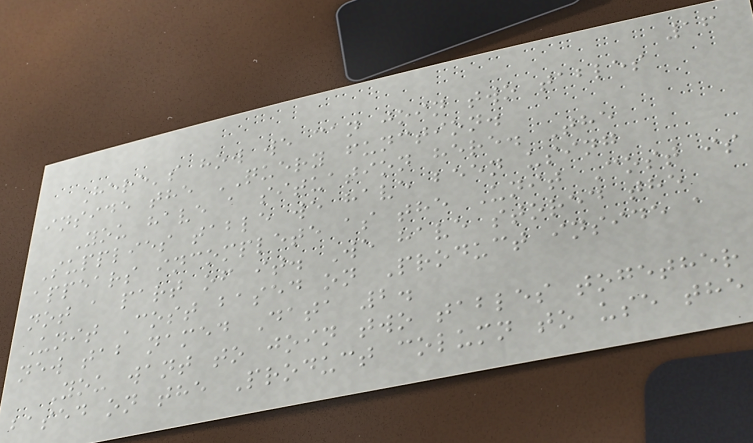16
Here's how we can join two tables
inside the QUERY function.
You have a situation here. The
Supplies table we have been using
appears incomplete as the Unit Cost is
not a part of it. We have stored the
Unit Cost based on Product inside a
new tab named Data 2.
You want to join two tables together
based on the Product column to use the
